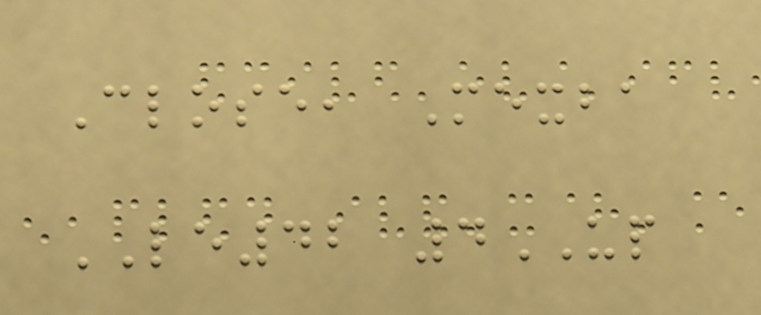Close, Mexba
LE42 4UP
